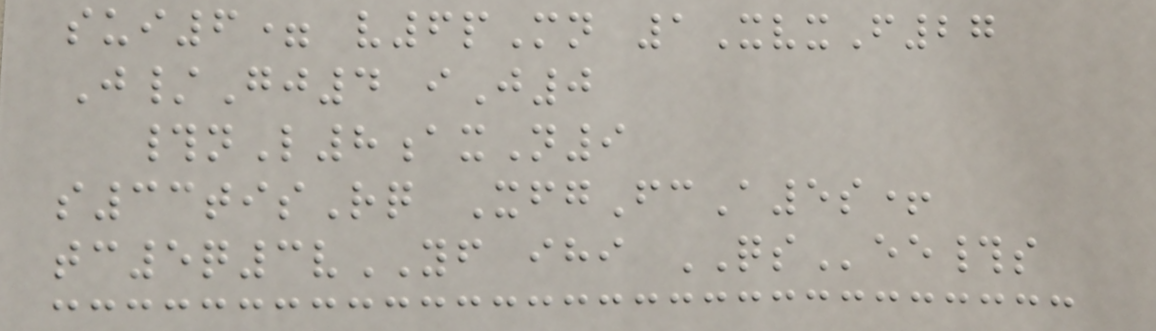sui6= v6pMn 1XvxF27
J/Gj4 iJ0
#nL8axN9
s33tisRq XfgFcA5s+
tc5q3vYF ihi QSee#s
